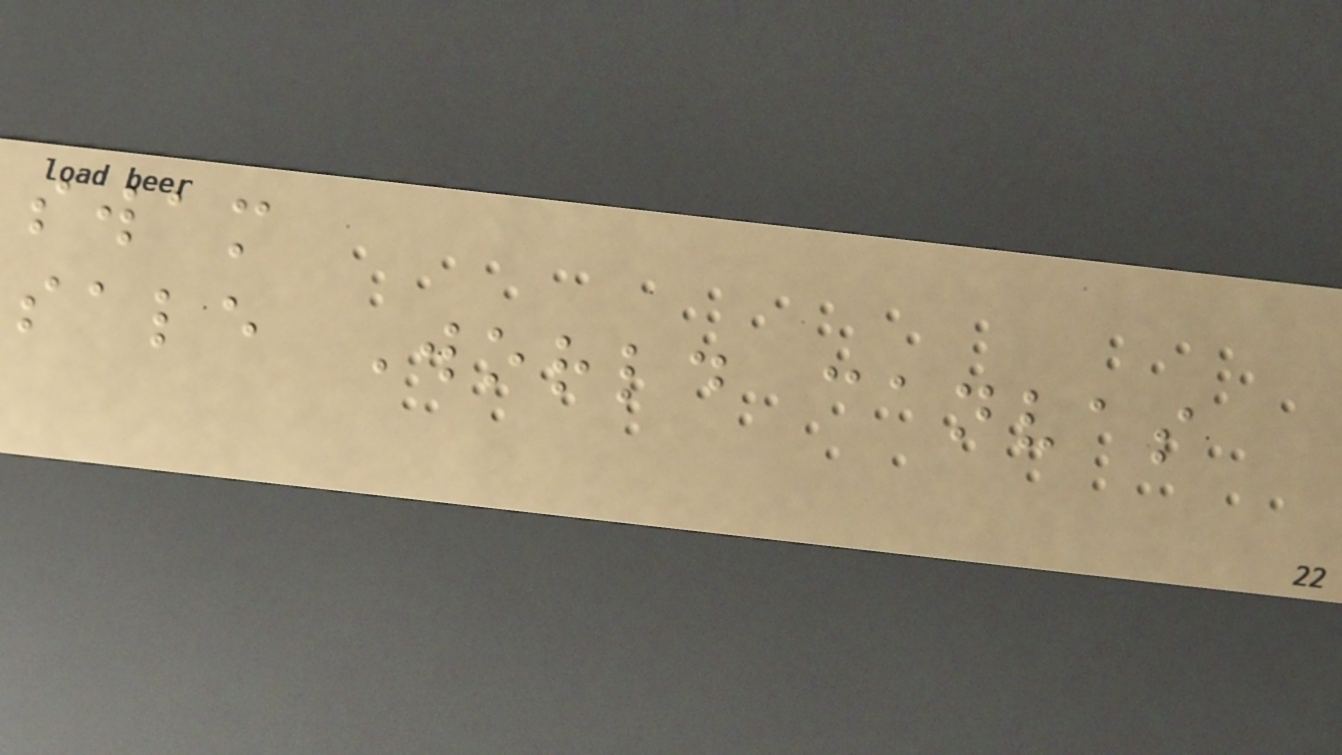swam
sale World canvas
